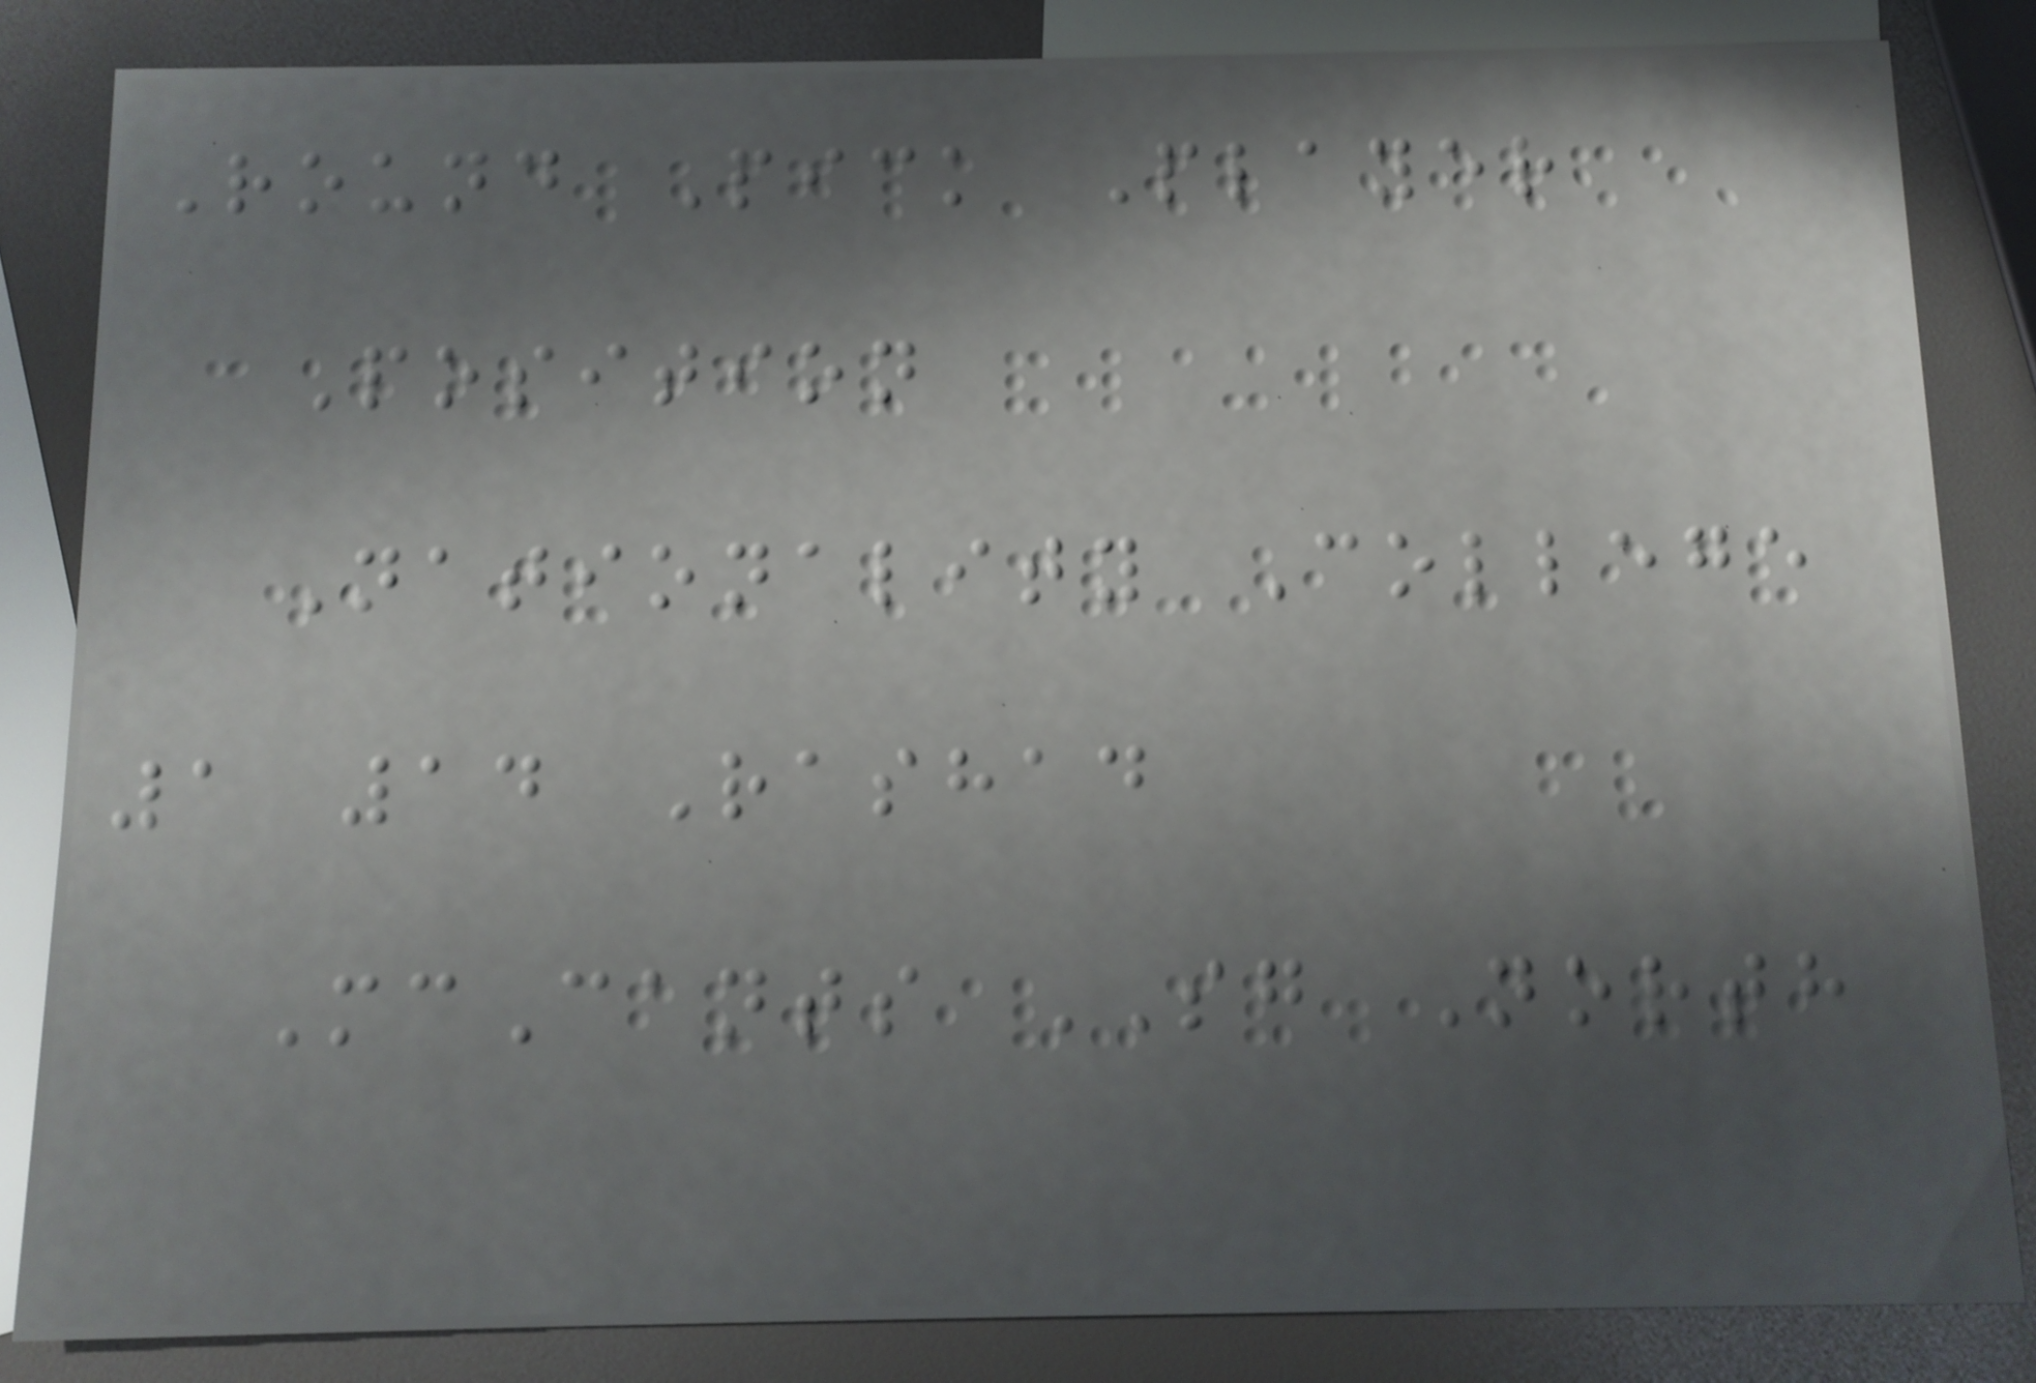Round Pick Player
Position
Nationality College
1 14 Rashad
McCants SG North
